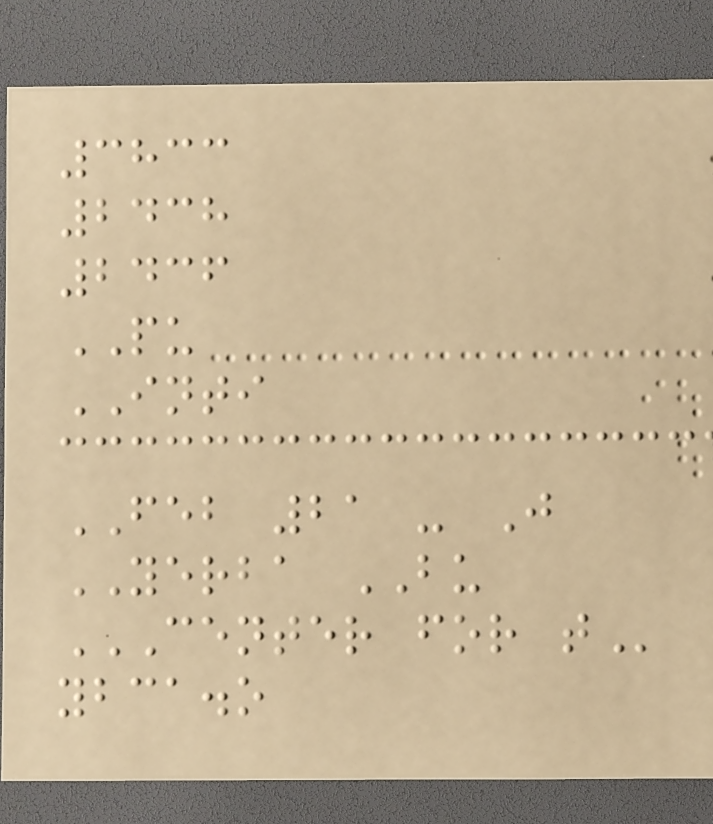3833
2438
2436
PU
INTI
FEB 21 - J
YERBA BU
CENTER FOR T
ybca.o
